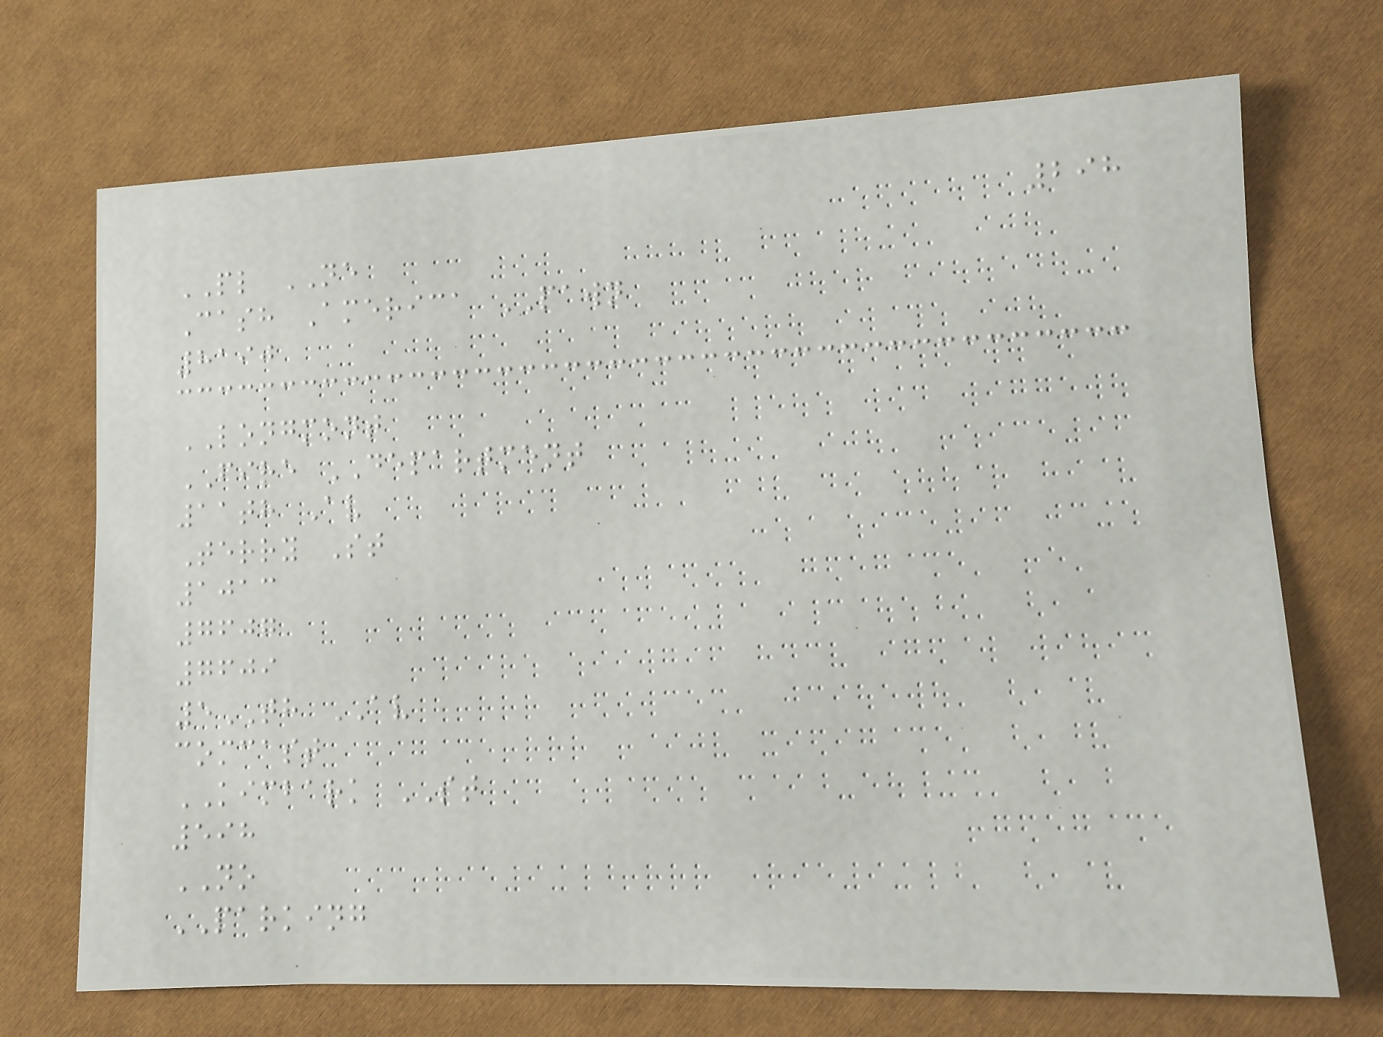298
PL NE
Cash America PAWN
8190
LONGMONT
FIRE DEPARTMENT
11th Av
Terry St
1013
7607
7609
5TH AV
comcast
KIMBARK ST
598
NO
PARKING
